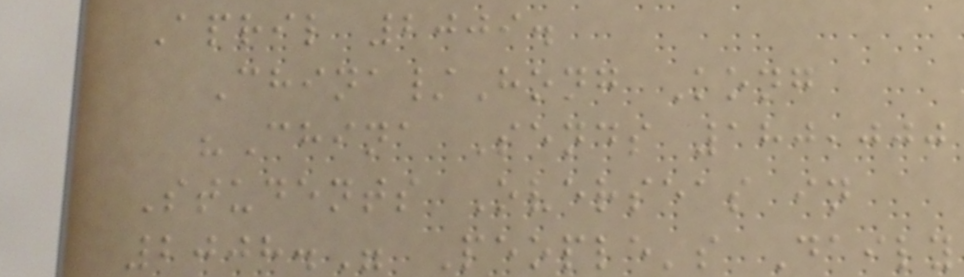April 2009.
China/Hong Kong
"China Sends 180,000
Students Overseas in
2008." People's Daily
